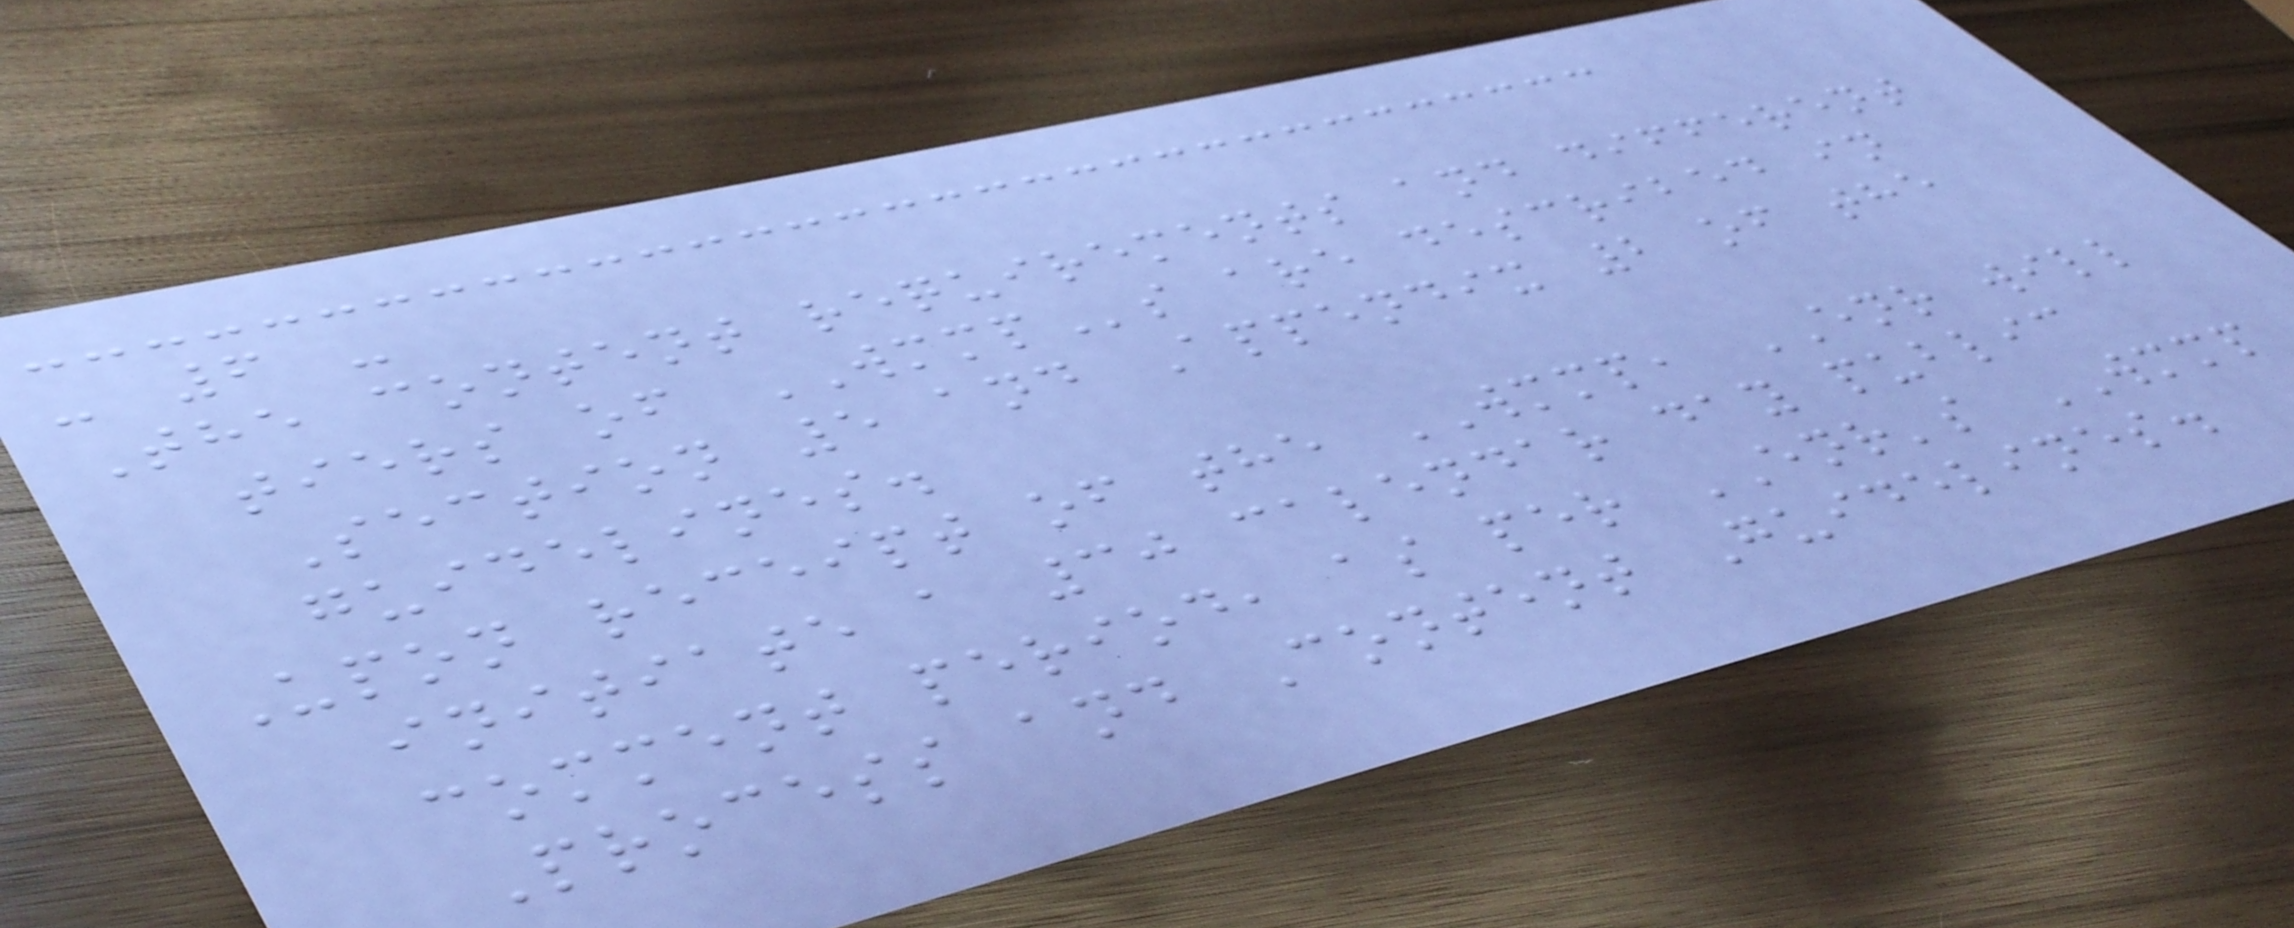- 6 -
The content requirements and different
tiers of WMMPs are described in
Section 5 and Appendix 2 of the
guidelines.
Upon receipt of the WMMP, ENR will
initiate a 30 calendar day public
comment period, as per ENR's WMMP
Process and Content Guidelines.
